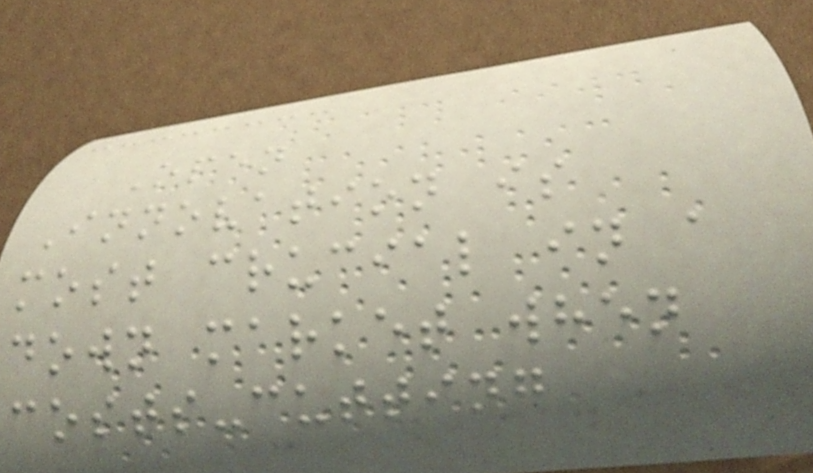Open
Innovation is
most crucial in a
down market when
costs-cutting
